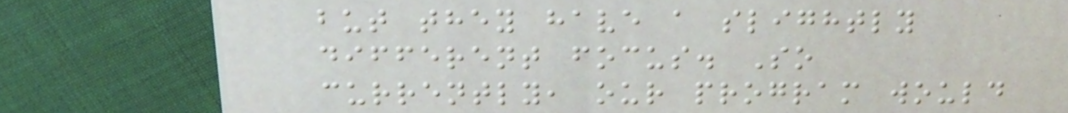but they have a slightly
different focus. So
currently, our program would
